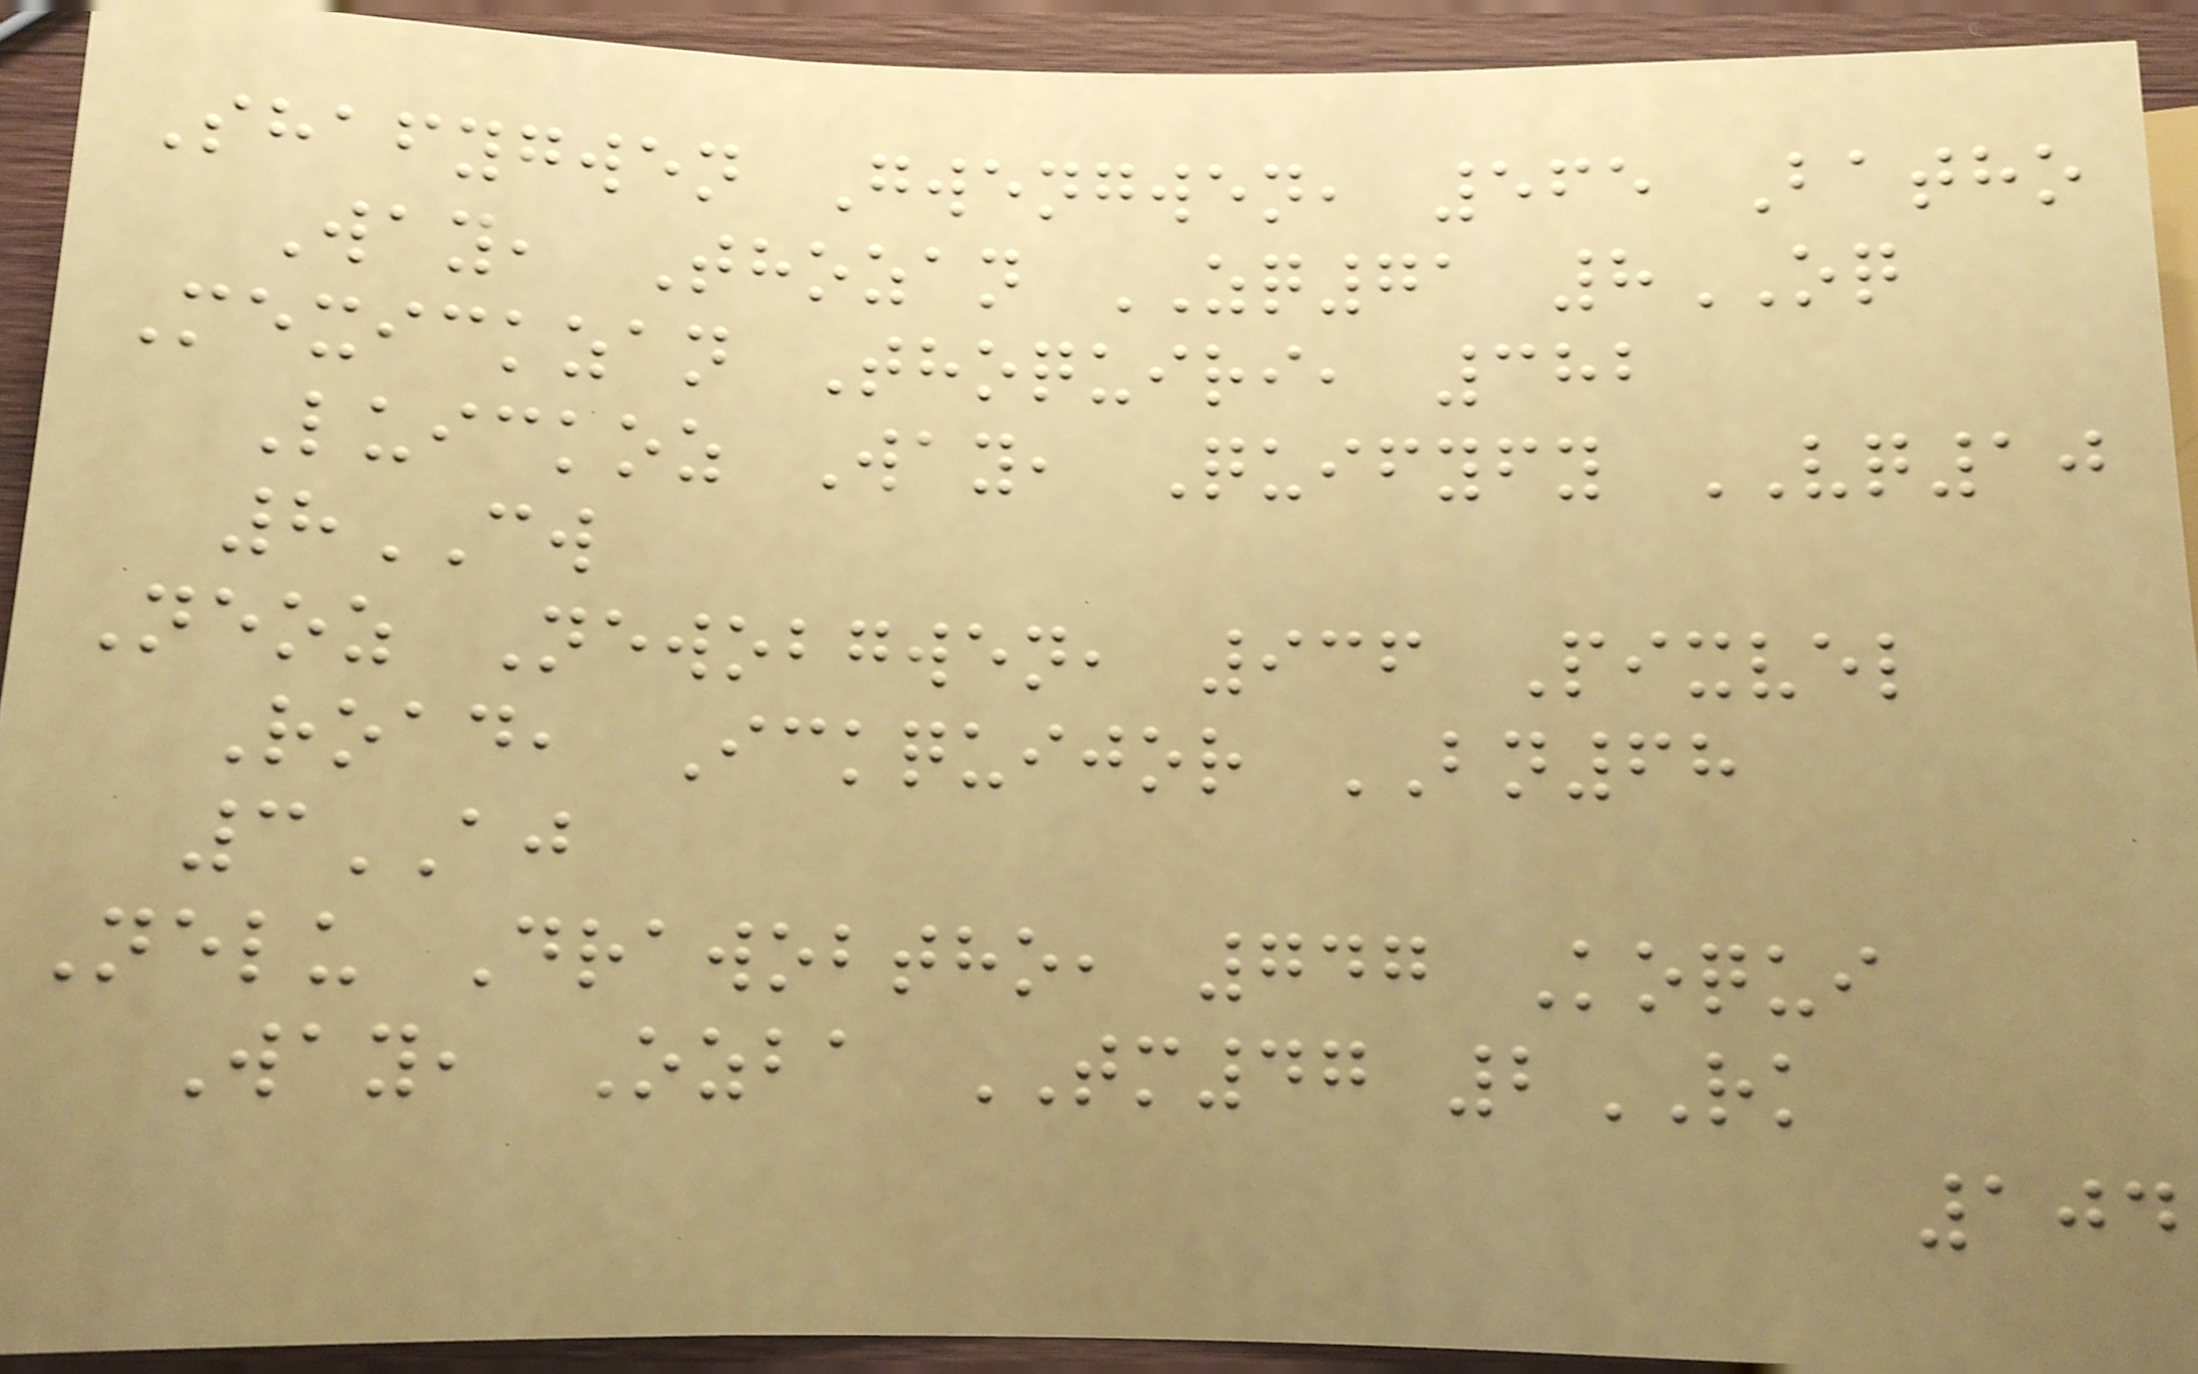Shafygwen Gwengwen, 565 Batho
Way, Thozan ZQ71 8OQ
Mexickzan Thoquiri, 382
Luickoz Way, Quifyfy VQ10
8CW
Neoz Newobgwen, 936 Pixvel
Road, Ickquijor BN68
3AJ
Nelu Drawobtho, 747 Koqui
Way, Ozba TM47 2RK
104
